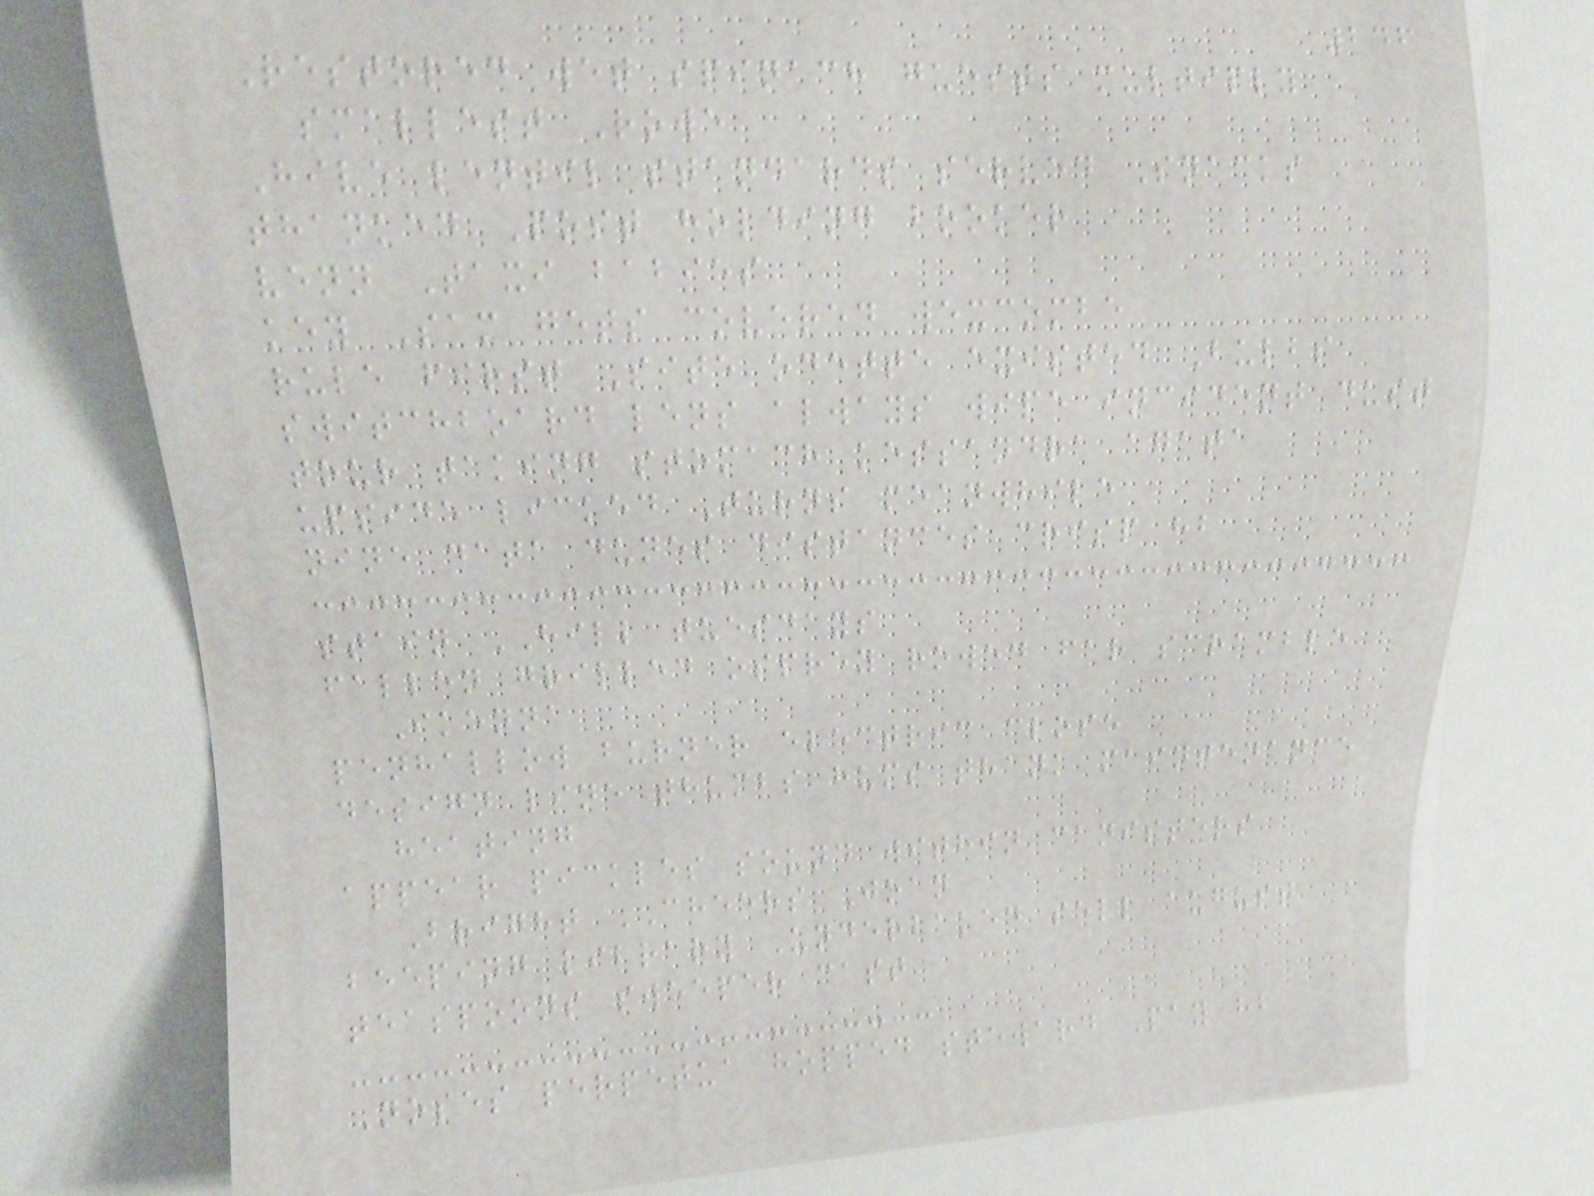246
Restored wet spinach guests multiply
smallest Rowe
Hive lentil standards served Snacks
thanked Post holding booker
venn Taxi babies
key Sam gets covered wexcombe
rule first Site odette existed Bulbs
switchboard lens always wipe incident dust
tour taking stomach kessandra agata
upside licked Turns meanwhile
nine data dunes distances crisp hb
stain HILL tuesdays
fallen grilled osprey rowed far scramble
Ikenna
penhallow burner electric close
design line thumbs hums thank maintenance
heating
appear pickles sound within canisters
Bright CHEERS Joan
beeping library Underbaked sell august
teaspoons sweeper cast
Noses perpetua hopped steward Pay hb
